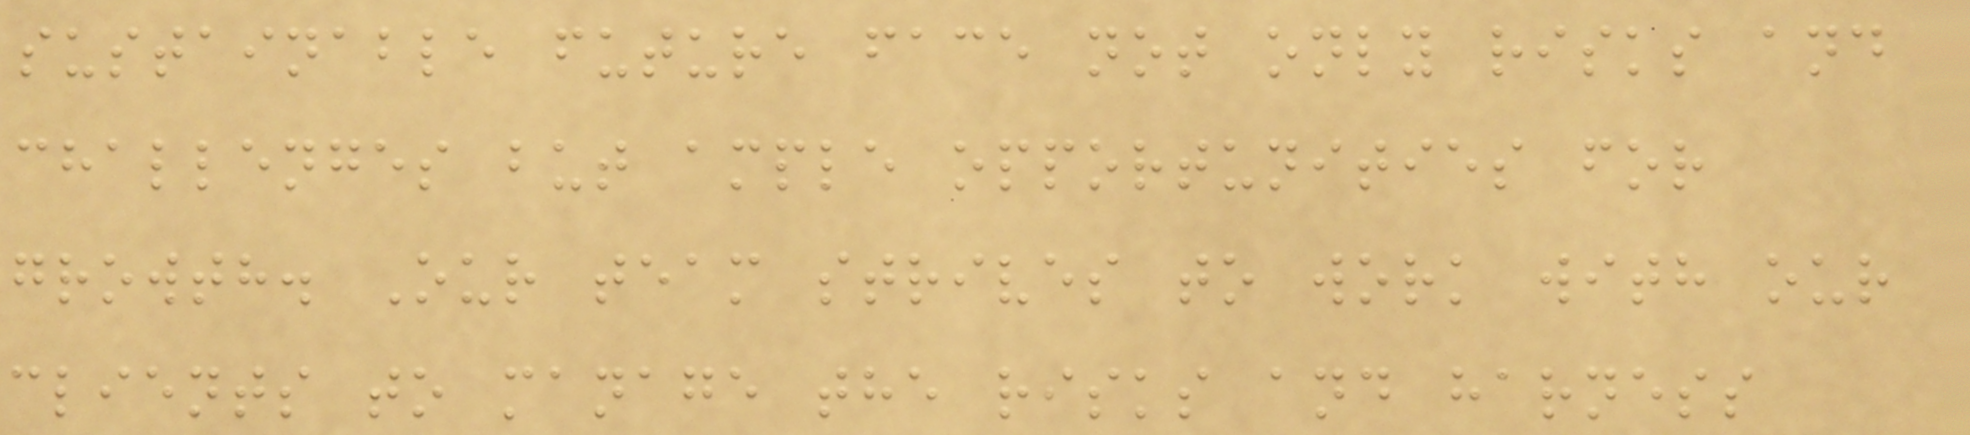sustainable future face not only risks and
challenges but ample opportunities for
growth. Our team strives to work with our
clients to manage the risks and harness
